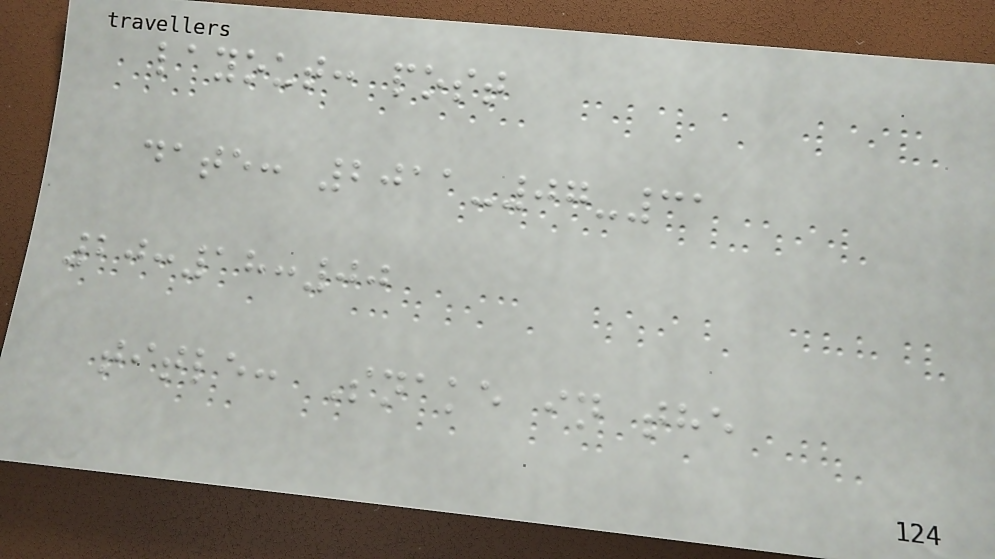layout: post
date: 2011-07-31
20:18:00
title: Snake in the
